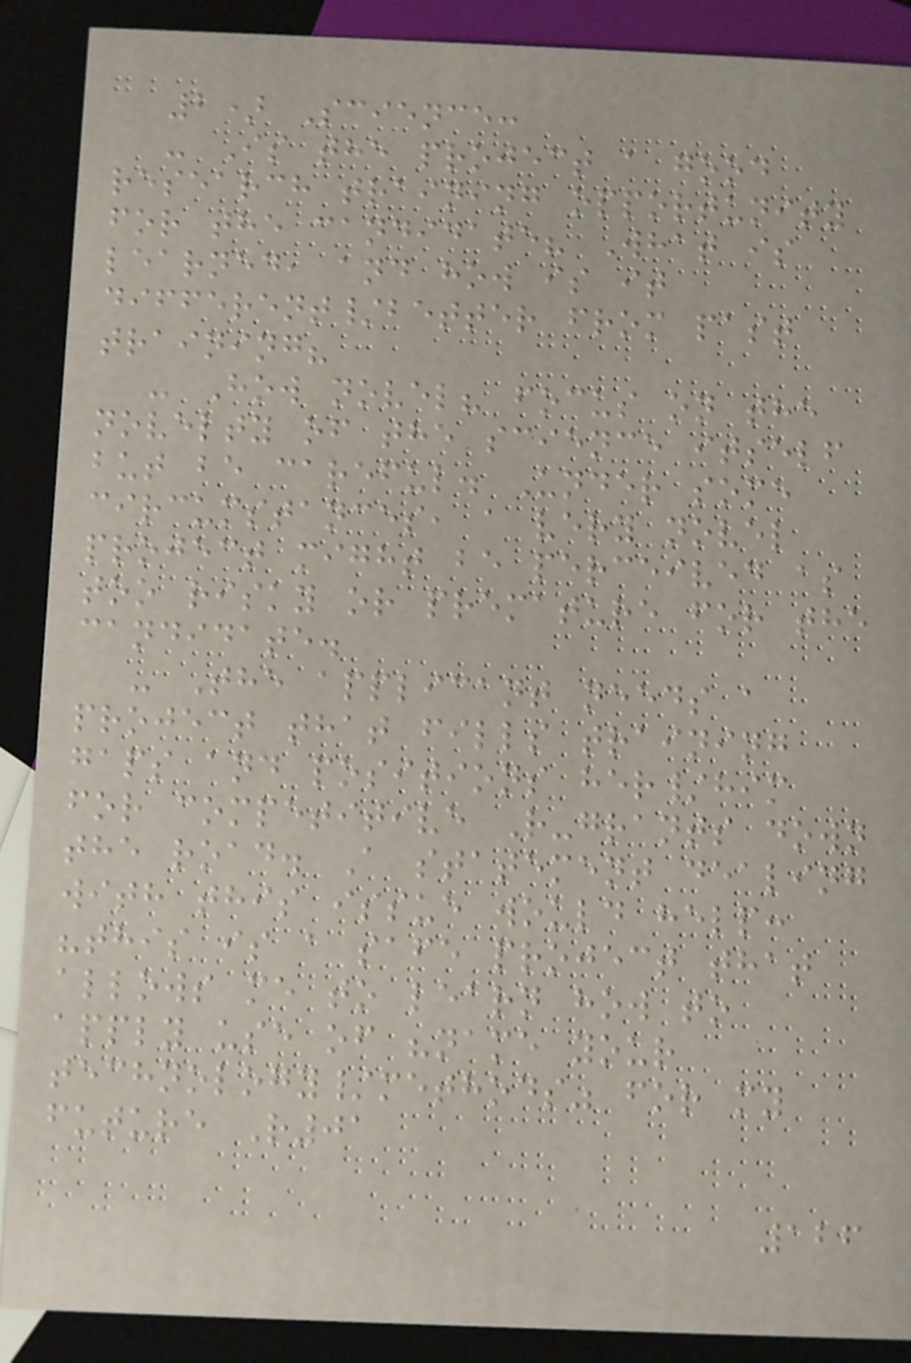2) Science:
- Is the project a good
research training opportunity
for the candidate? What is
learned, and how is it
different/better from past
training?
- How novel? focus on the
novelty of the science itself
but be careful. Under some
circumstances, a very novel
project might be perceived as
too risky or premature for the
candidate.
- The applicant needs a
project that fills training
gaps and positions her/him
for competitive R-grants down
the road. A statement dealing
with this issue would help:
"this is a safe project that
allows me to learn how to
apply use of "name your
technology/methods" for my
future R01
126
